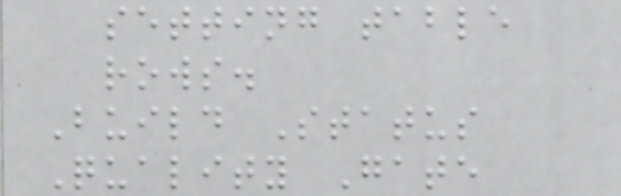setting table
rows.
Build Status
Quality Gate
